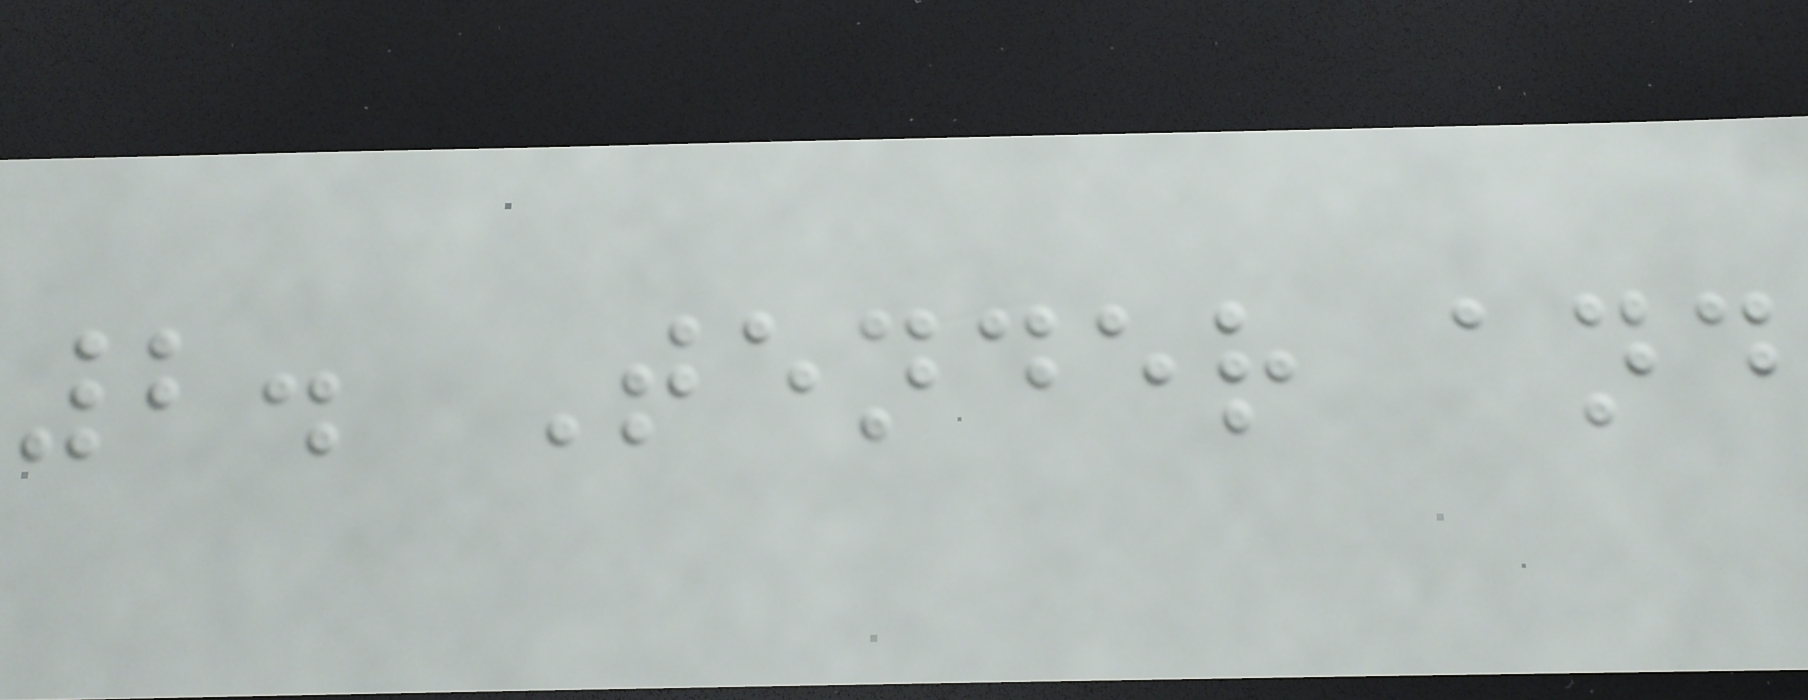2. Tender and
